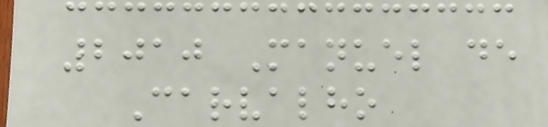2010 Manuel de
Carvalho
